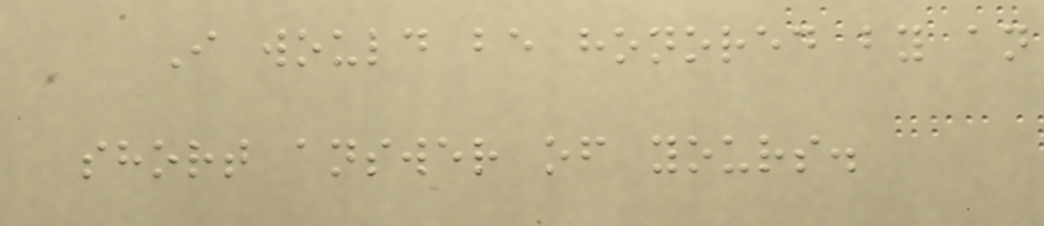I would be honored by an
short answer of yours.
